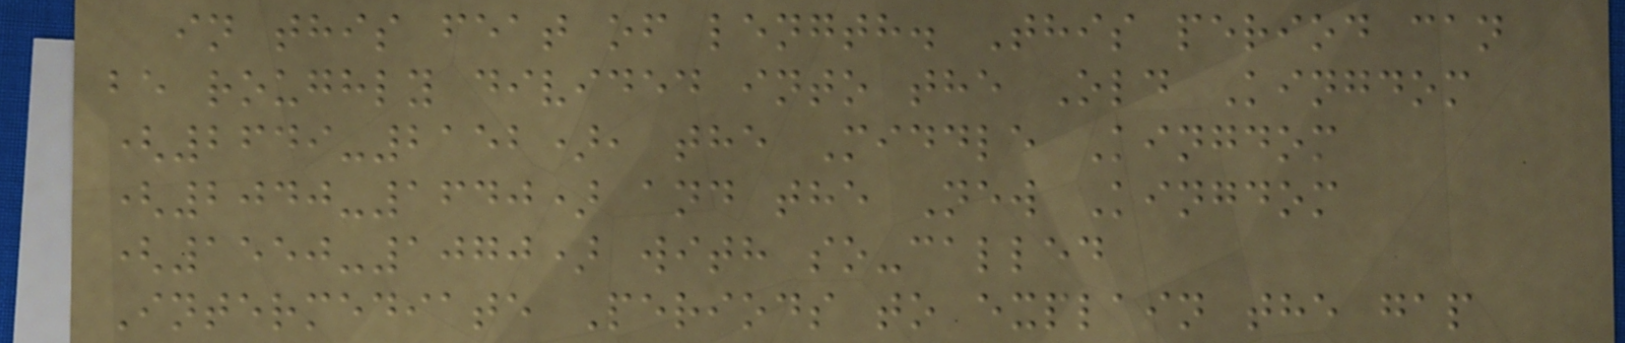in this feat of length. This period can
be roughly divided into the Old Kingdom
(2649-2152), the Middle Kingdom
(2040-1640) and the New Kingdom
(1550-1070) with so-called
Intermediate Periods to explain the gap
